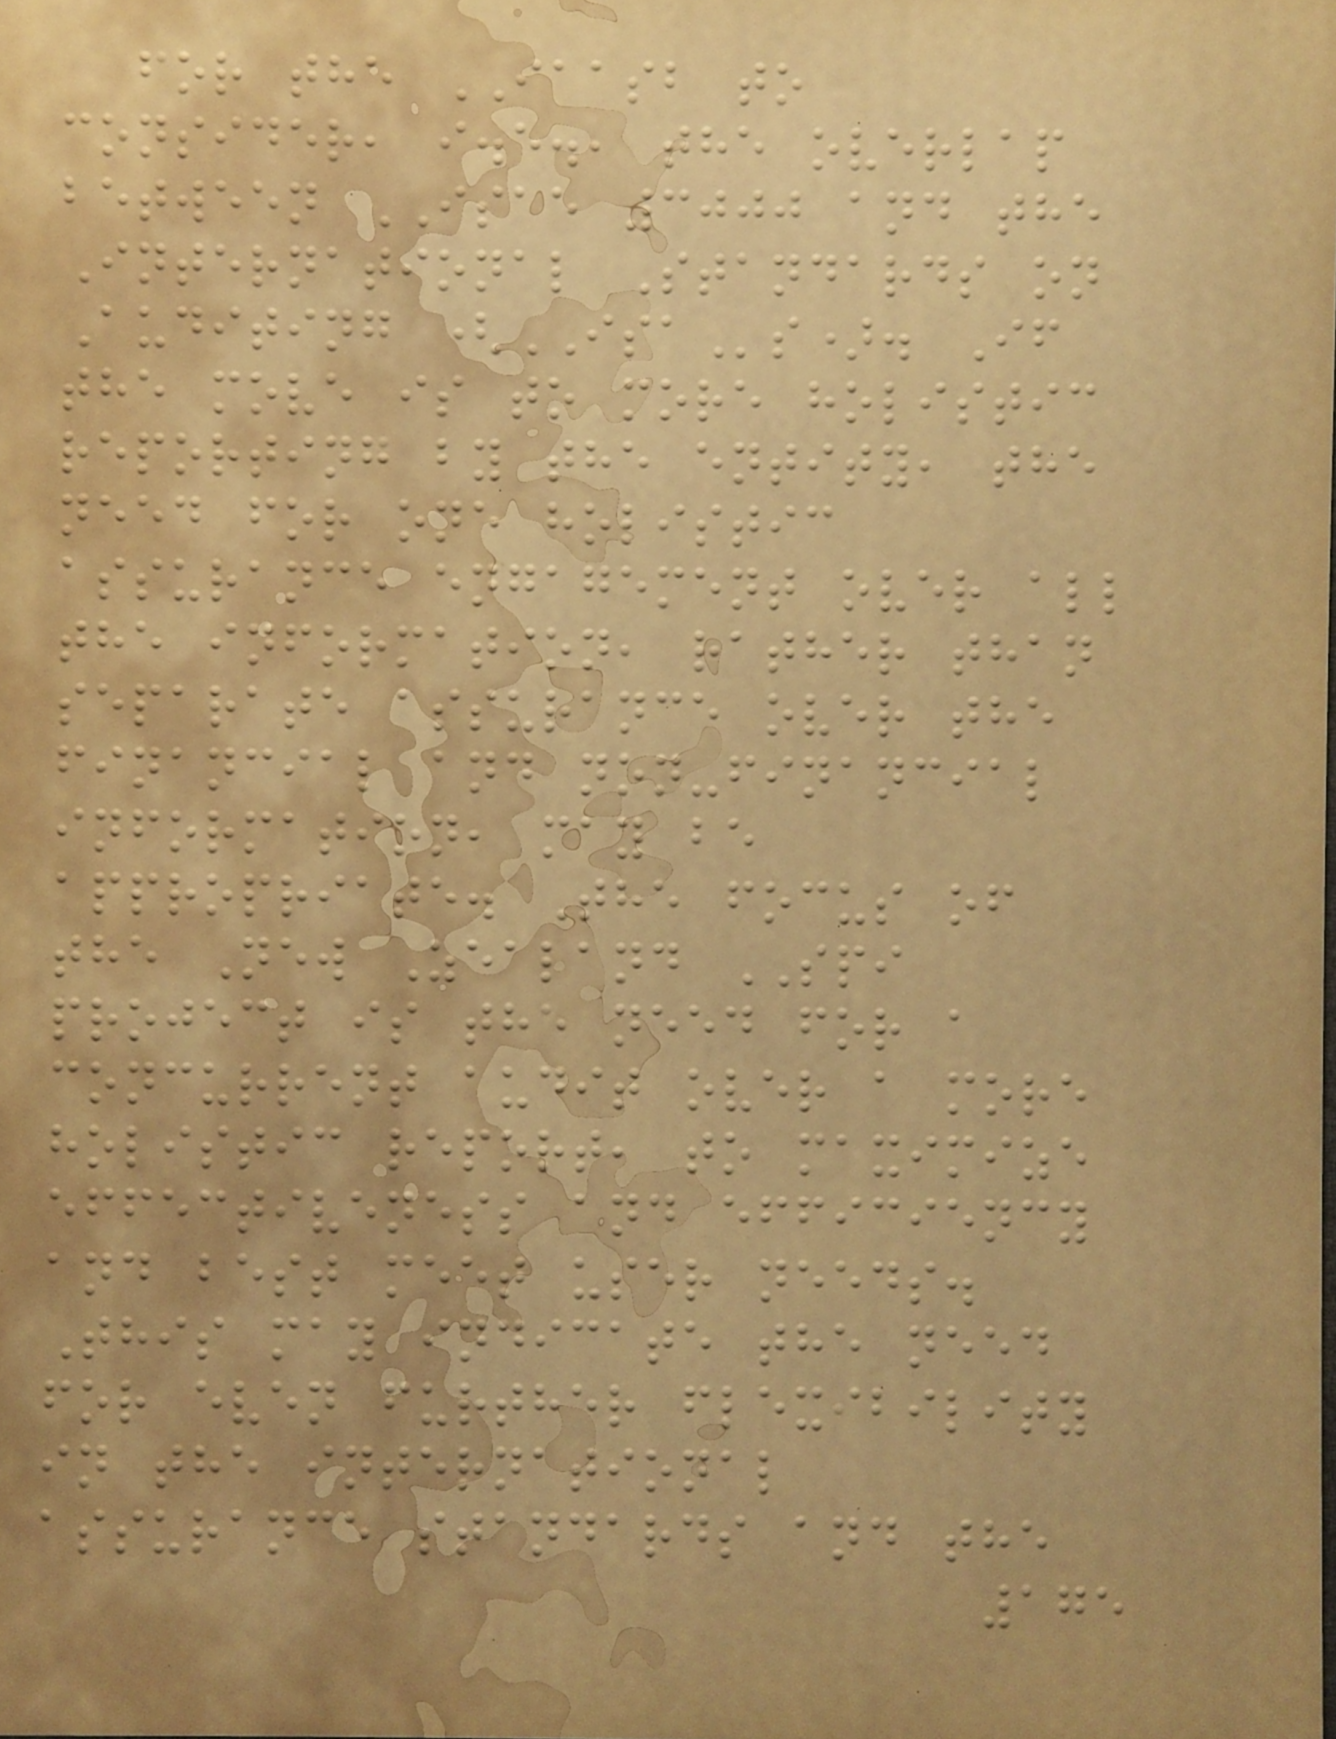for the IAASB to
consider, i.e., the overlap
between ISAE 3000 and the
International Standards on
Auditing (ISAs). If
the move is to more holistic
reporting by the entity, the
need for one holistic
assurance engagement over all
the information, rather than
separate assurance over the
financial and non-financial
information, may be
appropriate. The focus of
the New Zealand SPI
project is the need for a
concurrent audit over a more
holistic report, to maximize
effectiveness and efficiency
and best meet user needs.
This may indicate the need
for even further flexibility
in the international
assurance standards and the
175
